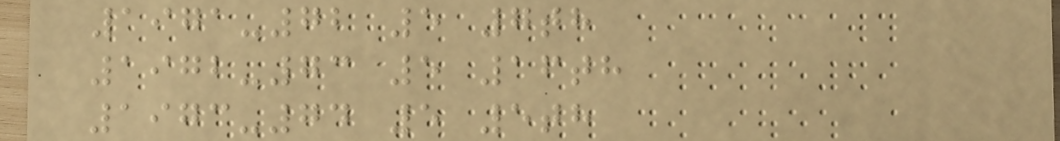1971-72 5 7th
1972-73 5 16th
1973-74 5 5th
